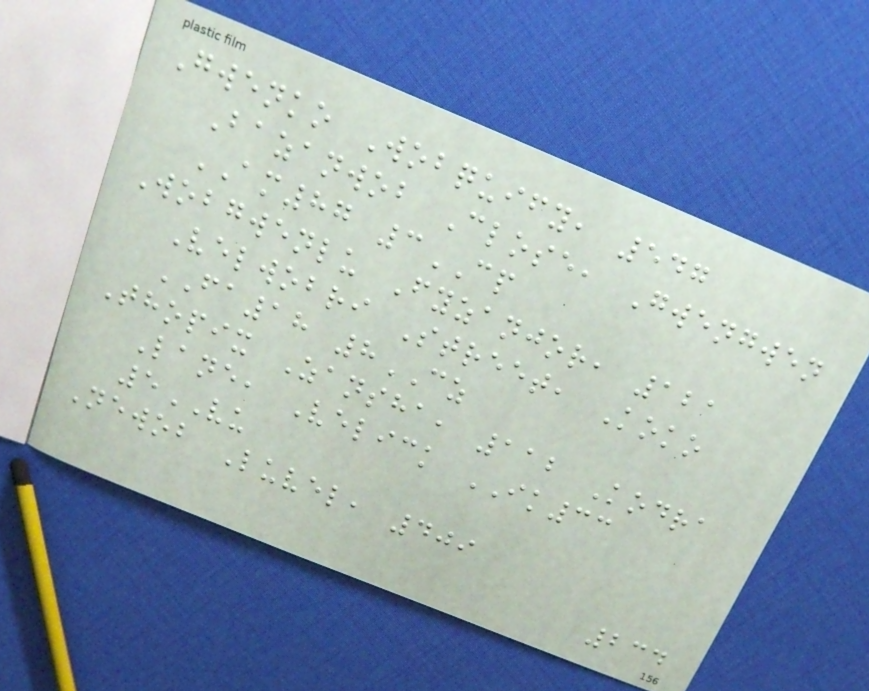Gwenko Wobquify, 547
Bazanwob Close, Gwengwen
AM87 3CP
Wobgwenlu Fyzanjor, 121
Velwobri Street, Koko
FA18 8CZ
Thopix Zansha, 112 Kodra
Lane, Velick IK33
5VU
Newob Luvel, 409
234
